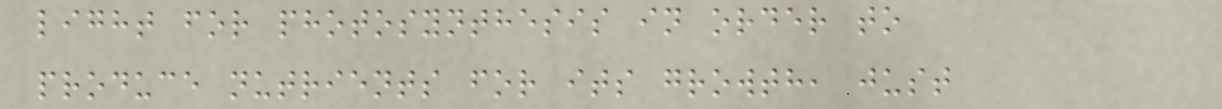light for photosynthesis in order to
produce nutrients for its growth, just
